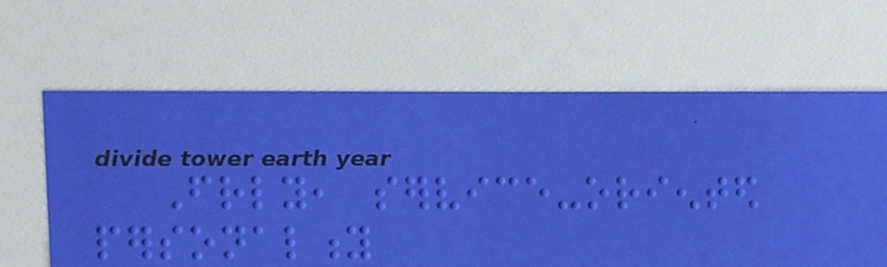Friendly, service-oriented
personality
